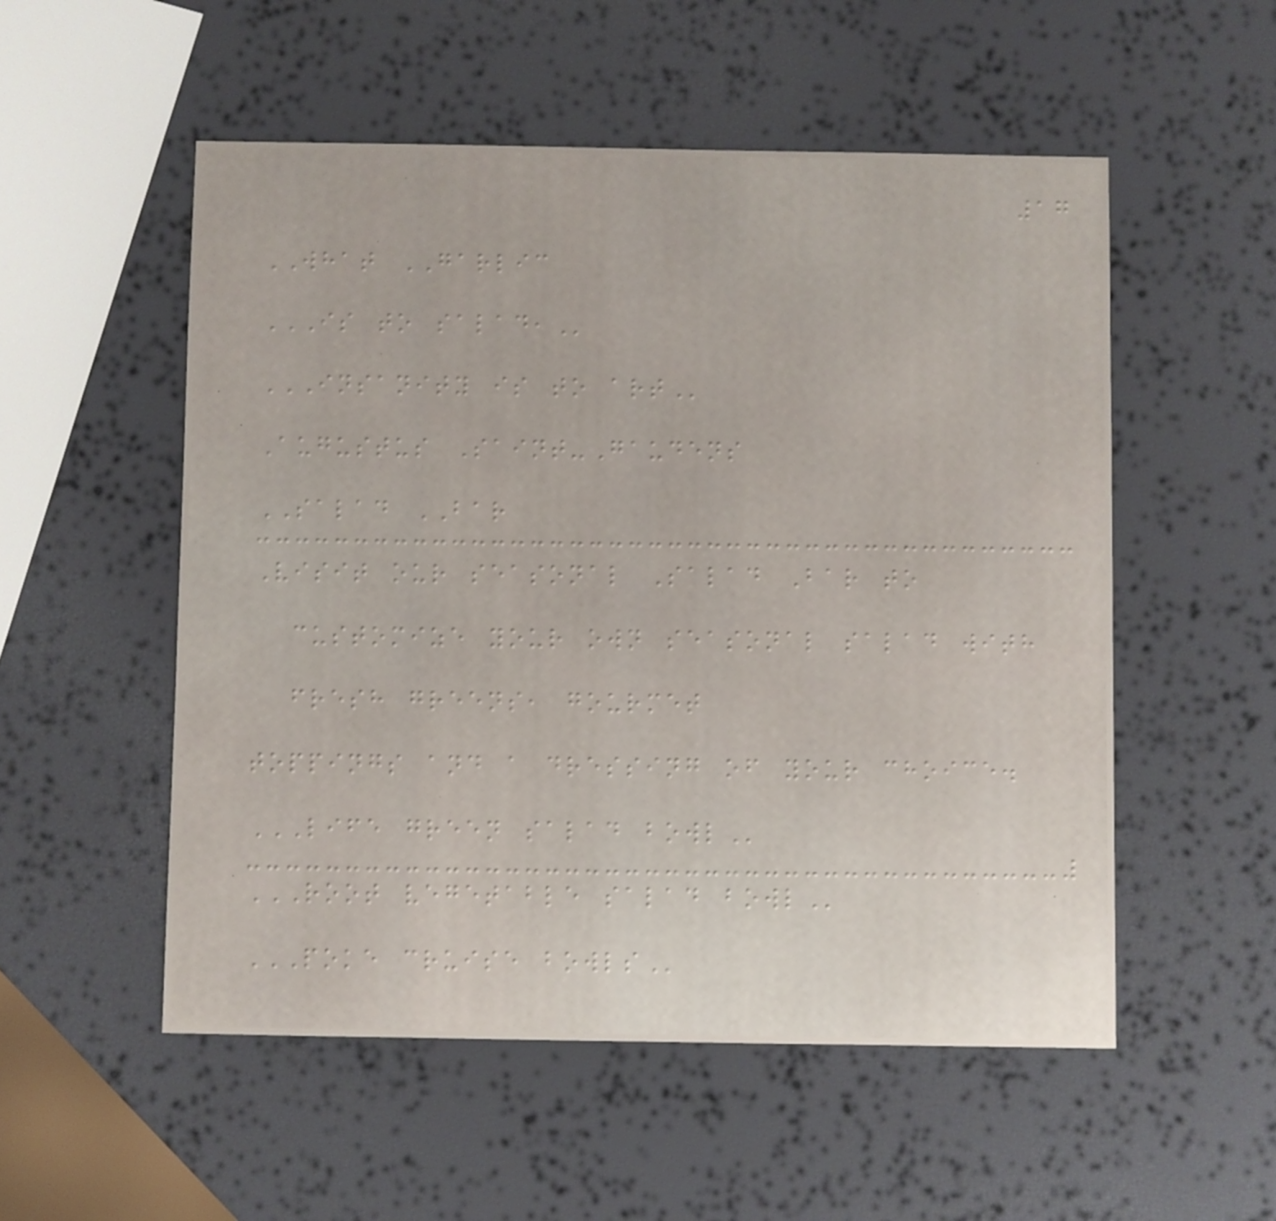17
WHAT GARLIC
IS TO SALAD,
INSANITY IS TO ART
Augustus Saint-Gaudens
SALAD BAR
Visit our seasonal Salad Bar to
customize your own seasonal salad with
fresh greens, gourmet
toppings and a dressing of your choice.
LIFE GREEN SALAD BOWL
ROOT VEGETABLE SALAD BOWL
POKE CRUISE BOWLS
